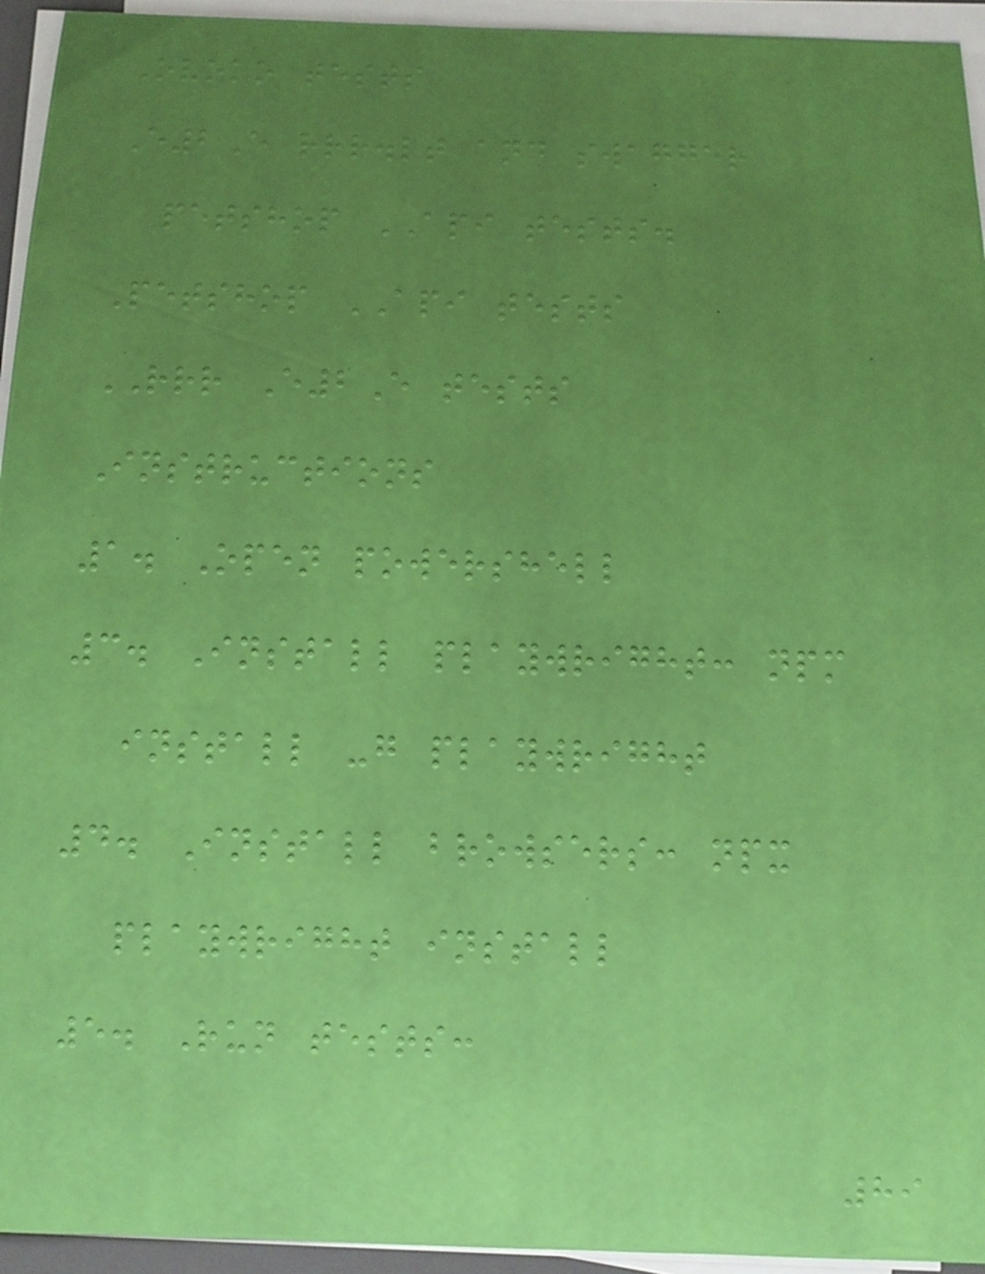Ovoko tests
E2E rrr.lt and swagger
petshop API tests.
Petshop API tests
RRR E2E tests
Instructions
1. Open powershell
3. Install playwright: npm
install -g playwright
4. Install browsers: npx
playwright install
5. Run tests:
89
